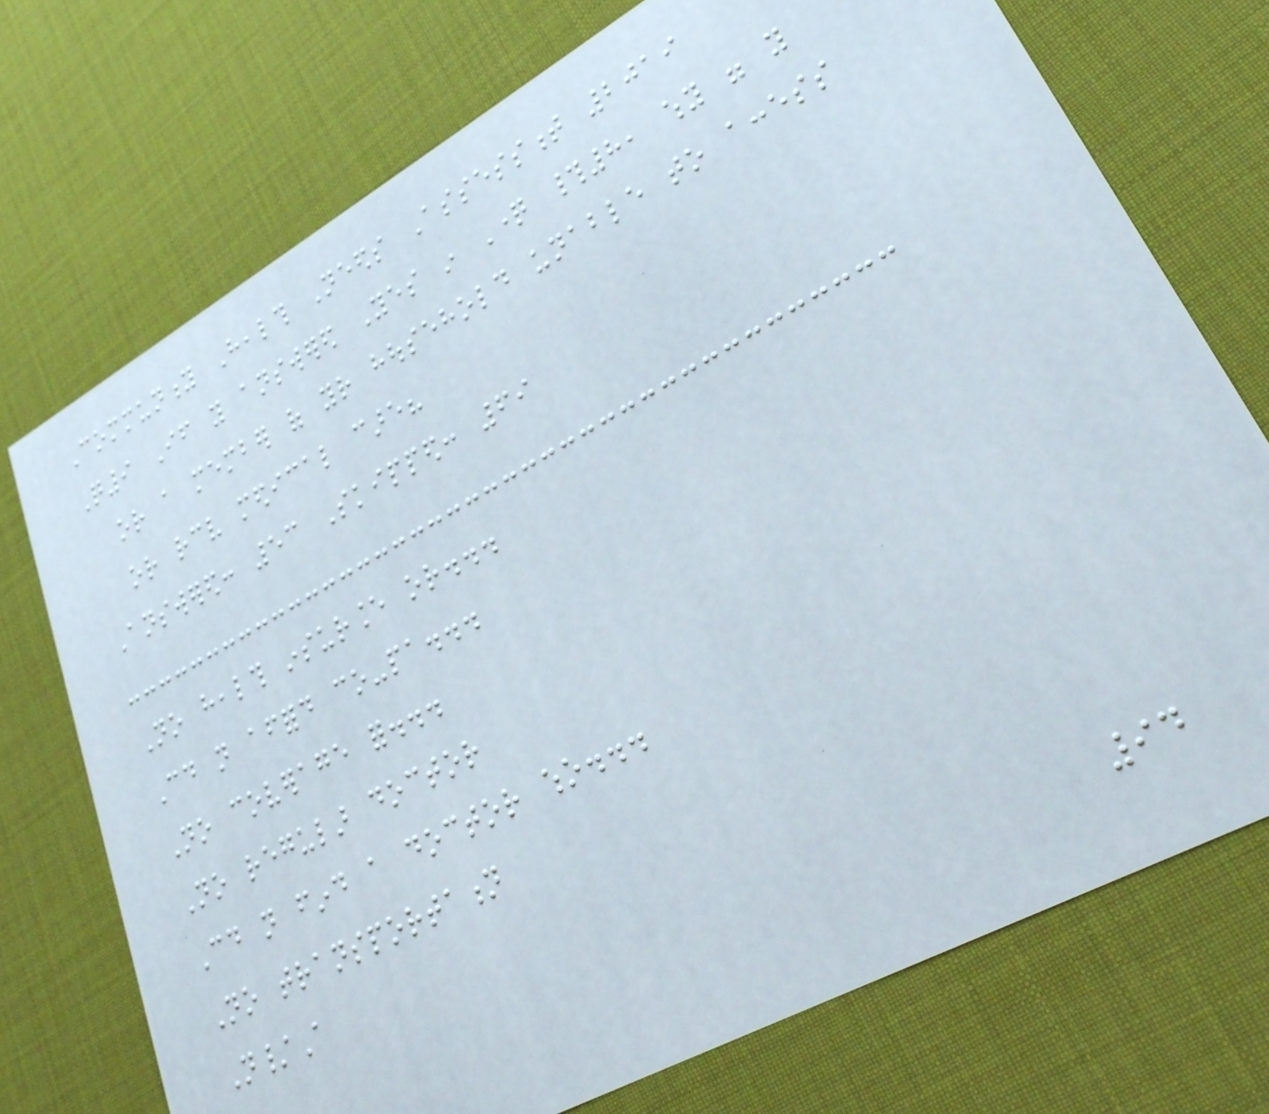Community Health Needs Assessment 2019
Q9 If you answered Yes in Question #8, why were you
or a member of your household unable to access
or receive medical care?
Answered: 53 Skipped: 69
No health insurance or...
Could not afford co-pa...
No coverage for...
No regular doctor
Could not find a doctor who...
No transportation
N/A
94
